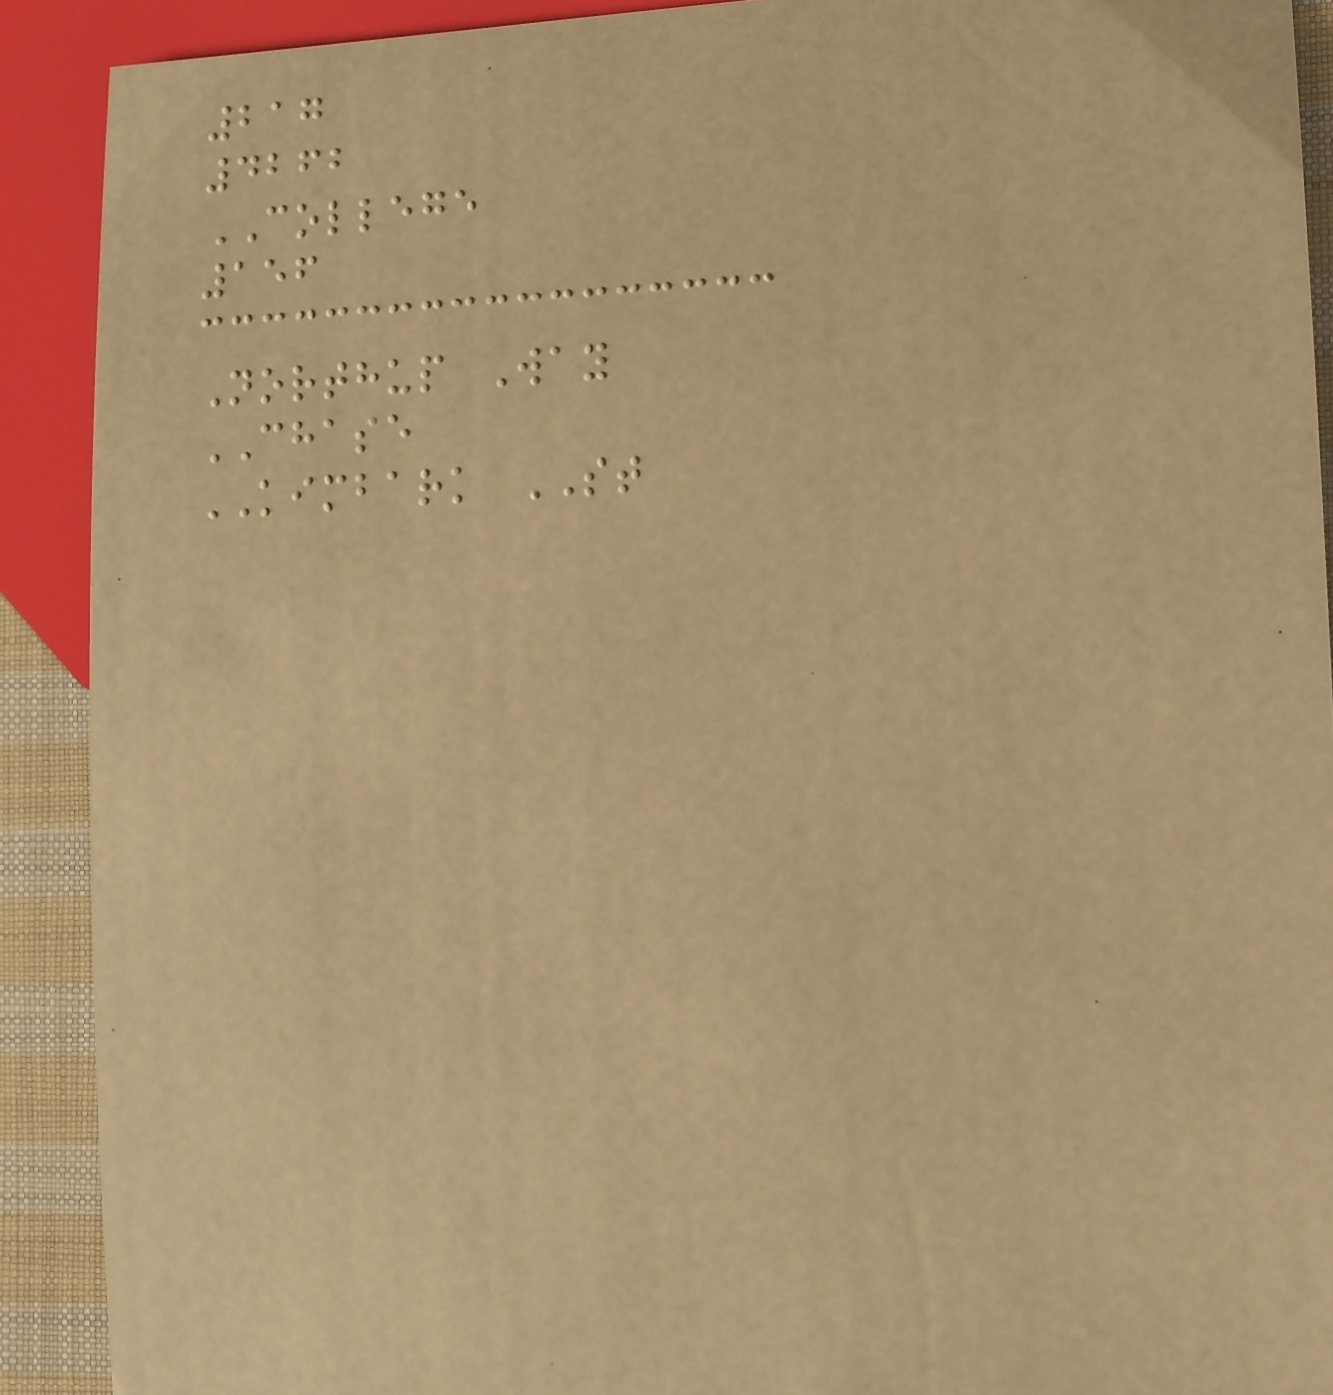217
4262
COLLEGE
156
Northup Way
CHASE
KIMBARK ST
